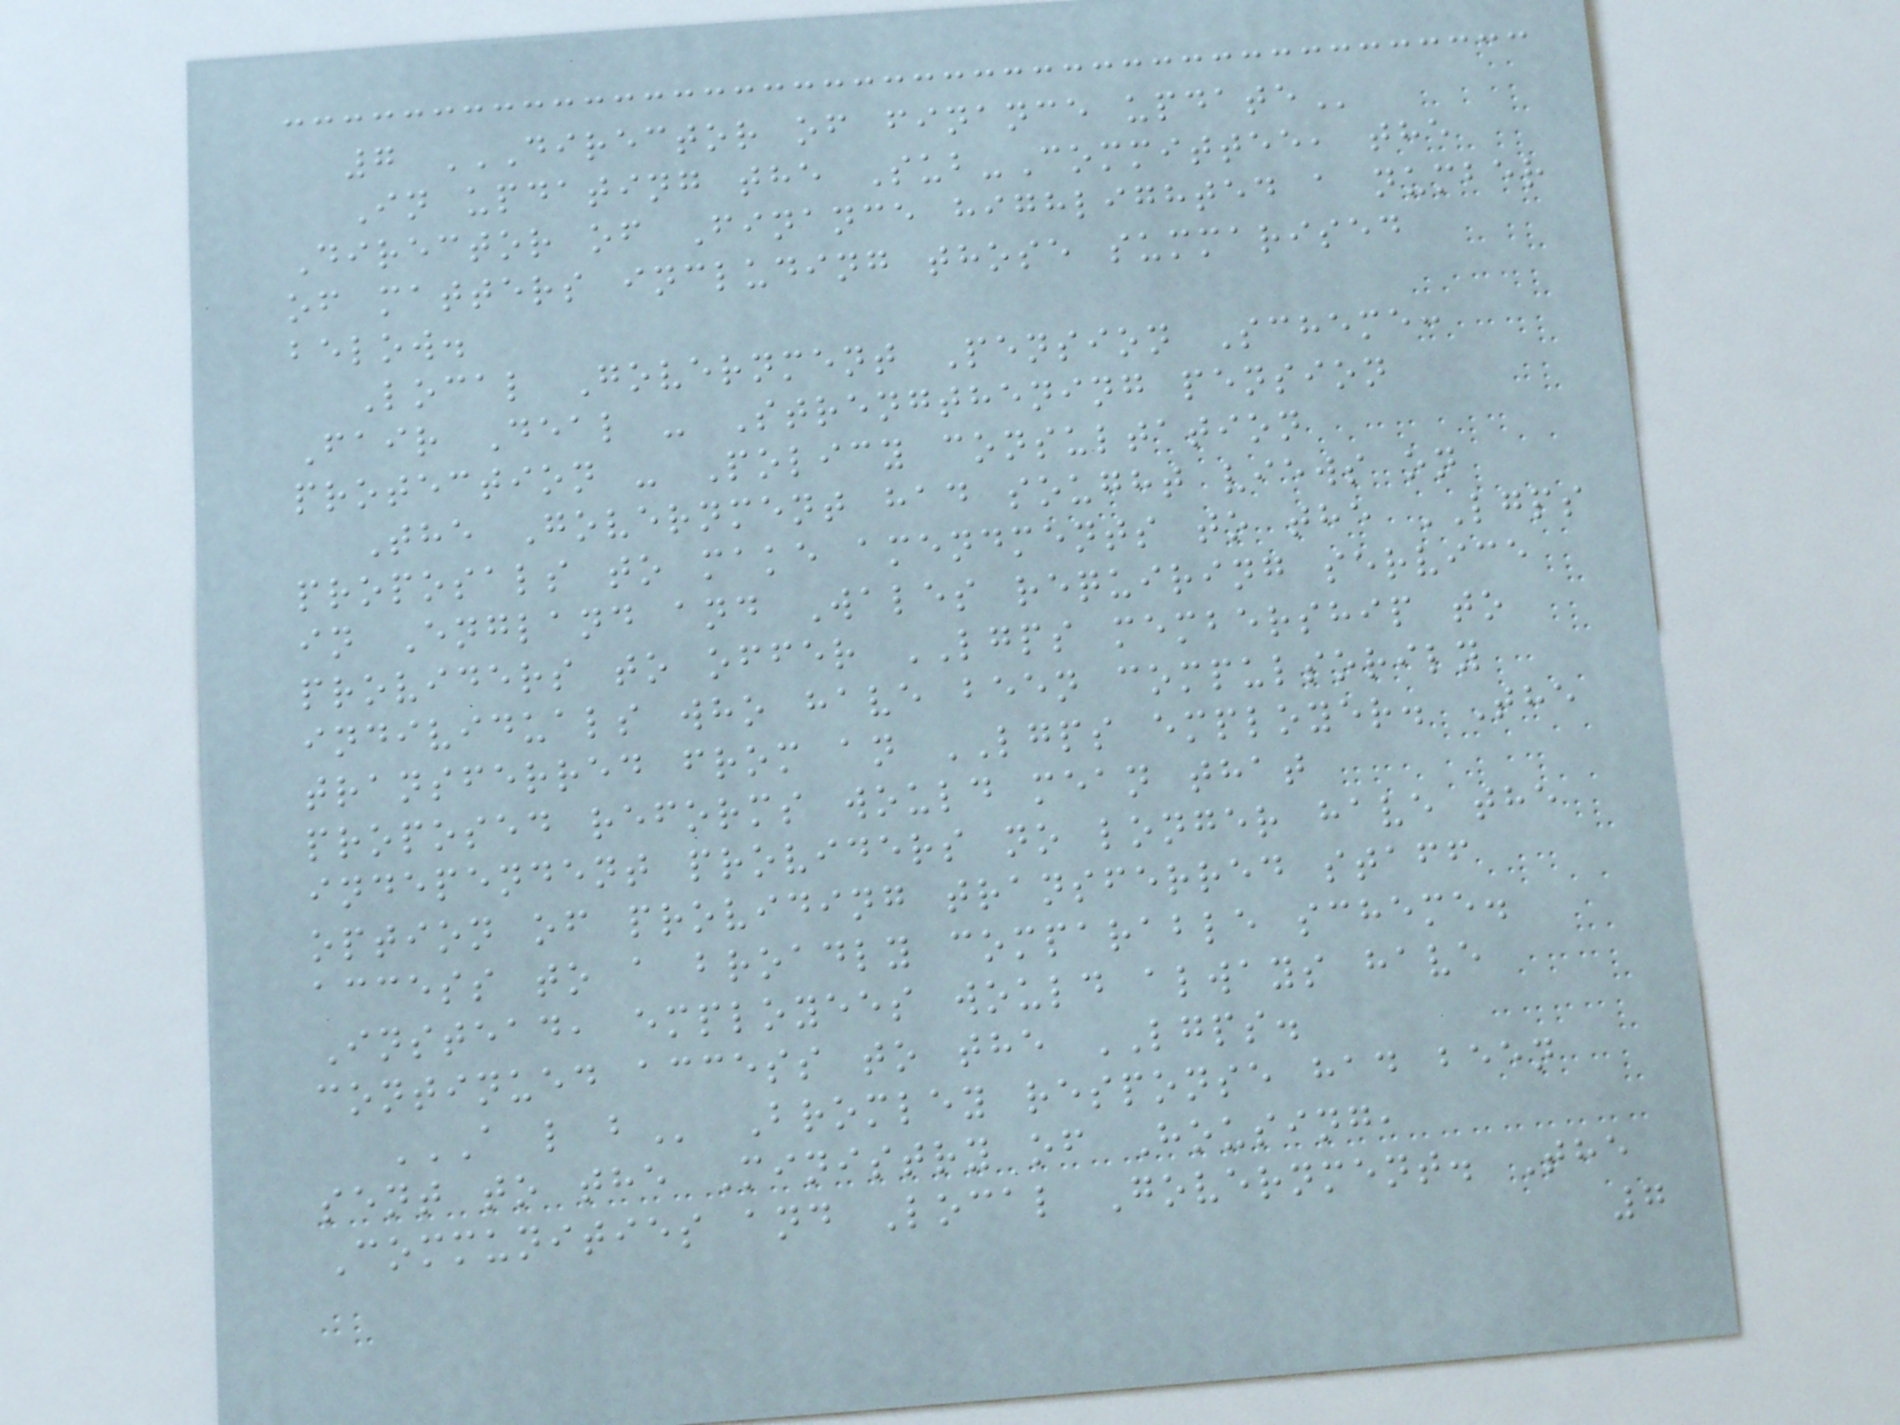7 DIRECTOR OF FINANCE UPDATE
In updating the Sub-Committee, the
Director of Finance highlighted a number
of matters including those summarised
below.
Local Government Pension Scheme:
Fair Deal - Strengthening pension
protection - Policy consultation
The Government had sought views on
proposals to make amendments to the LGPS
in England and Wales requiring service
providers to offer LGPS membership to
individuals who have been compulsorily
transferred from an LGPS employer. The
proposed reforms would mean that
independent providers no longer have the
option of providing transferred staff
access to a broadly comparable scheme.
Instead, employees would always have
continued access to the LGPS.
A L B Bromley response had been
sent to the Ministry of Housing,
Communities and Local Government. The
7
